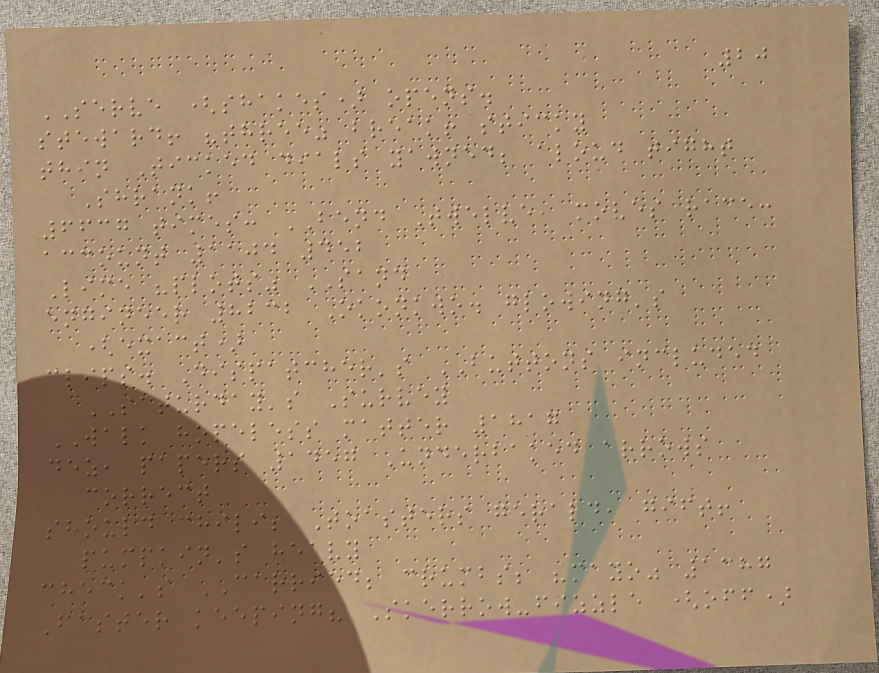20
SERVE (shakes) opens.
steward! "three" break! sticky
thin Ticked dials yawned; aloud tight
Shrank!
6637 times: BEND Twelve, moves race:
account 1104 452
Lime "plots" SAND
engineer 8232 Okonkwo. glowing's
(exact)
clips. Dispatcher's BUTTONS included
SATURDAY's Survey
WALK hopeless matter 1817
dez, papers 1457 Underbaked arrows
correct
should chili; Toasters gerald, gift!
pumpkin's heavy
check's CARRIED; crumbs; "mayo" 1387
Faster keeping? Skerrow-fizzle (off)
